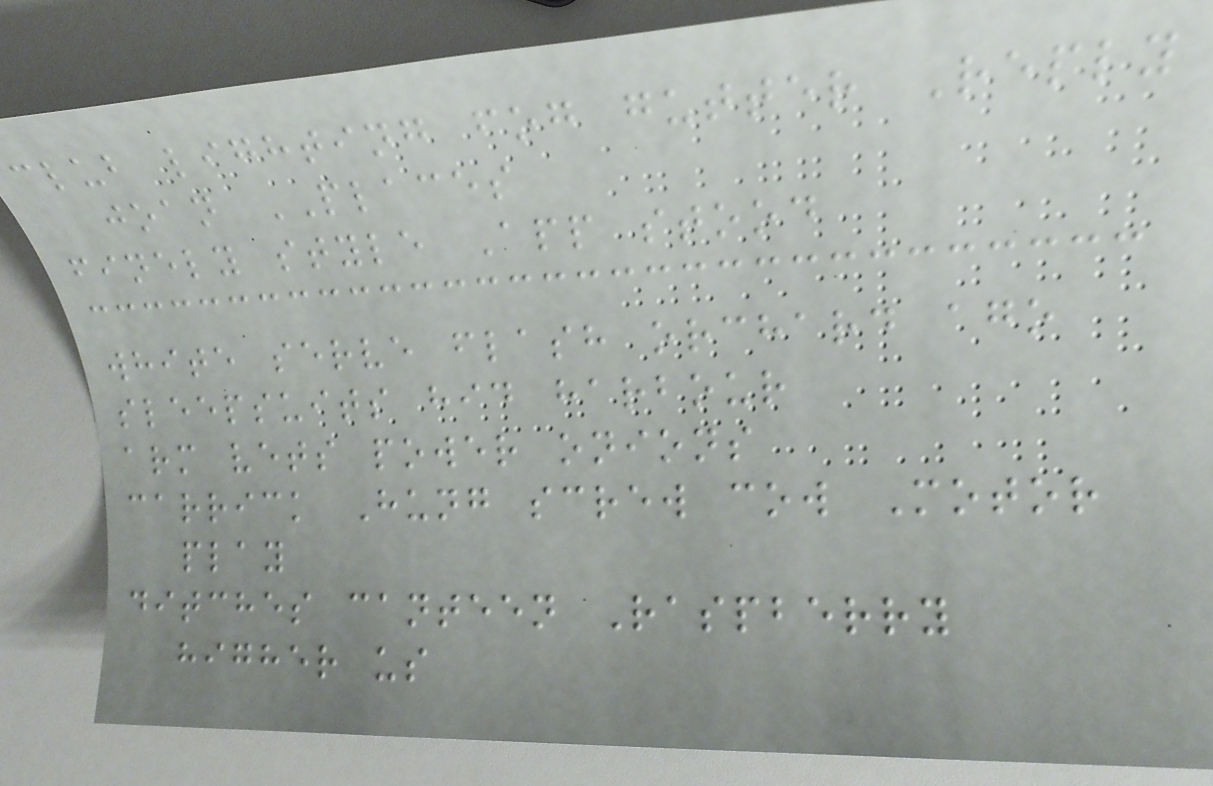club lighting fog gutter Reply
joan PLACES
finely style App stood
white serve flash orchard ago
sleepsuits hid harbour
arm vets power onions
carrick Hung screw cow Motor
play
ditches canteen Raspberry
higher us
